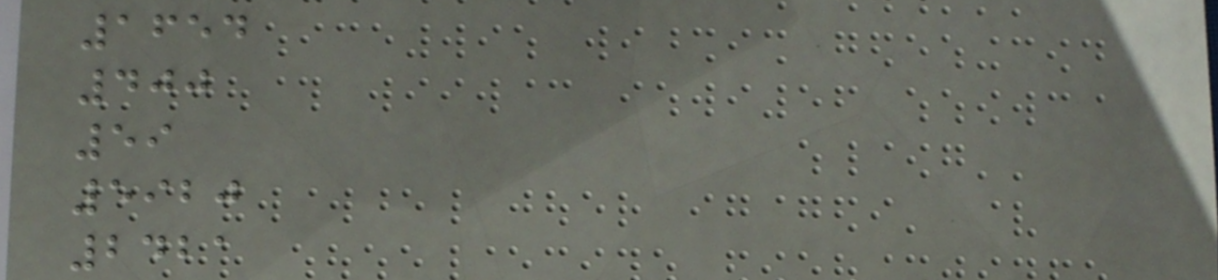1654
400
59
5920
2421
